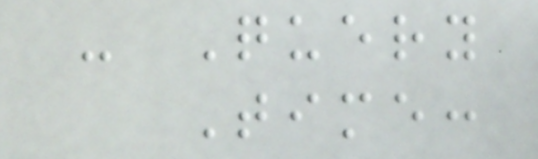- Query
Time:
